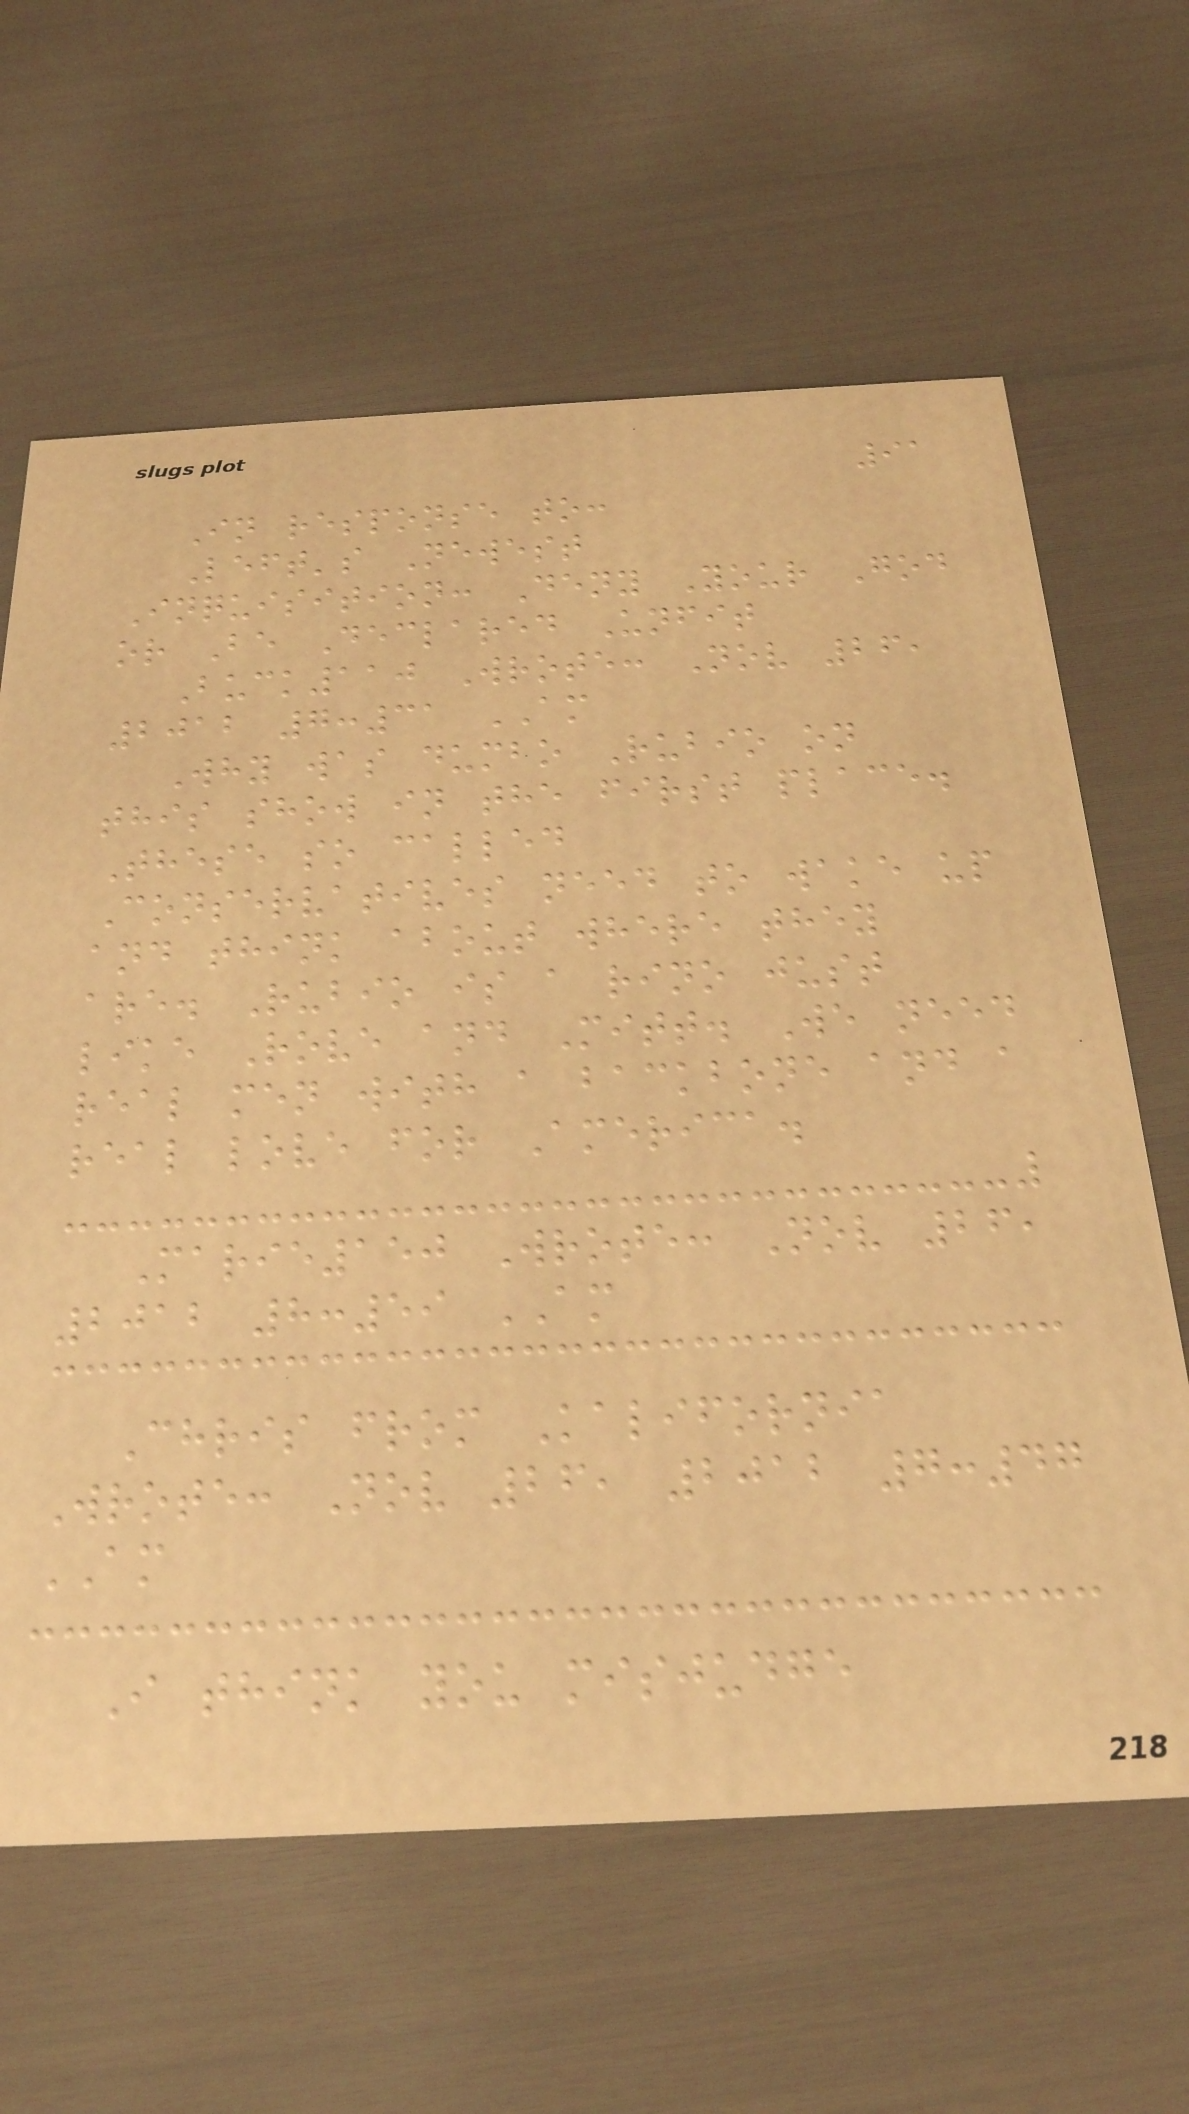91
In response to:
Left's Newest
Inquisition: Deny Your God
or Be Declared Unfit
Buck110 Wrote: Nov 26,
2012 7:31 AM
Why was dumbo Rubio on
this show in the first place.
These so called
Conservatives need to wake up
and think about where they
are. Rubio is a rino just
like Rove and Mitt. We need
real men with a backbone and a
real love for America.
Marie150 Wrote: Nov 26,
2012 8:59 AM
Chris from Kalifornia
Wrote: Nov 26, 2012 7:47
AM
I think you misjudge
